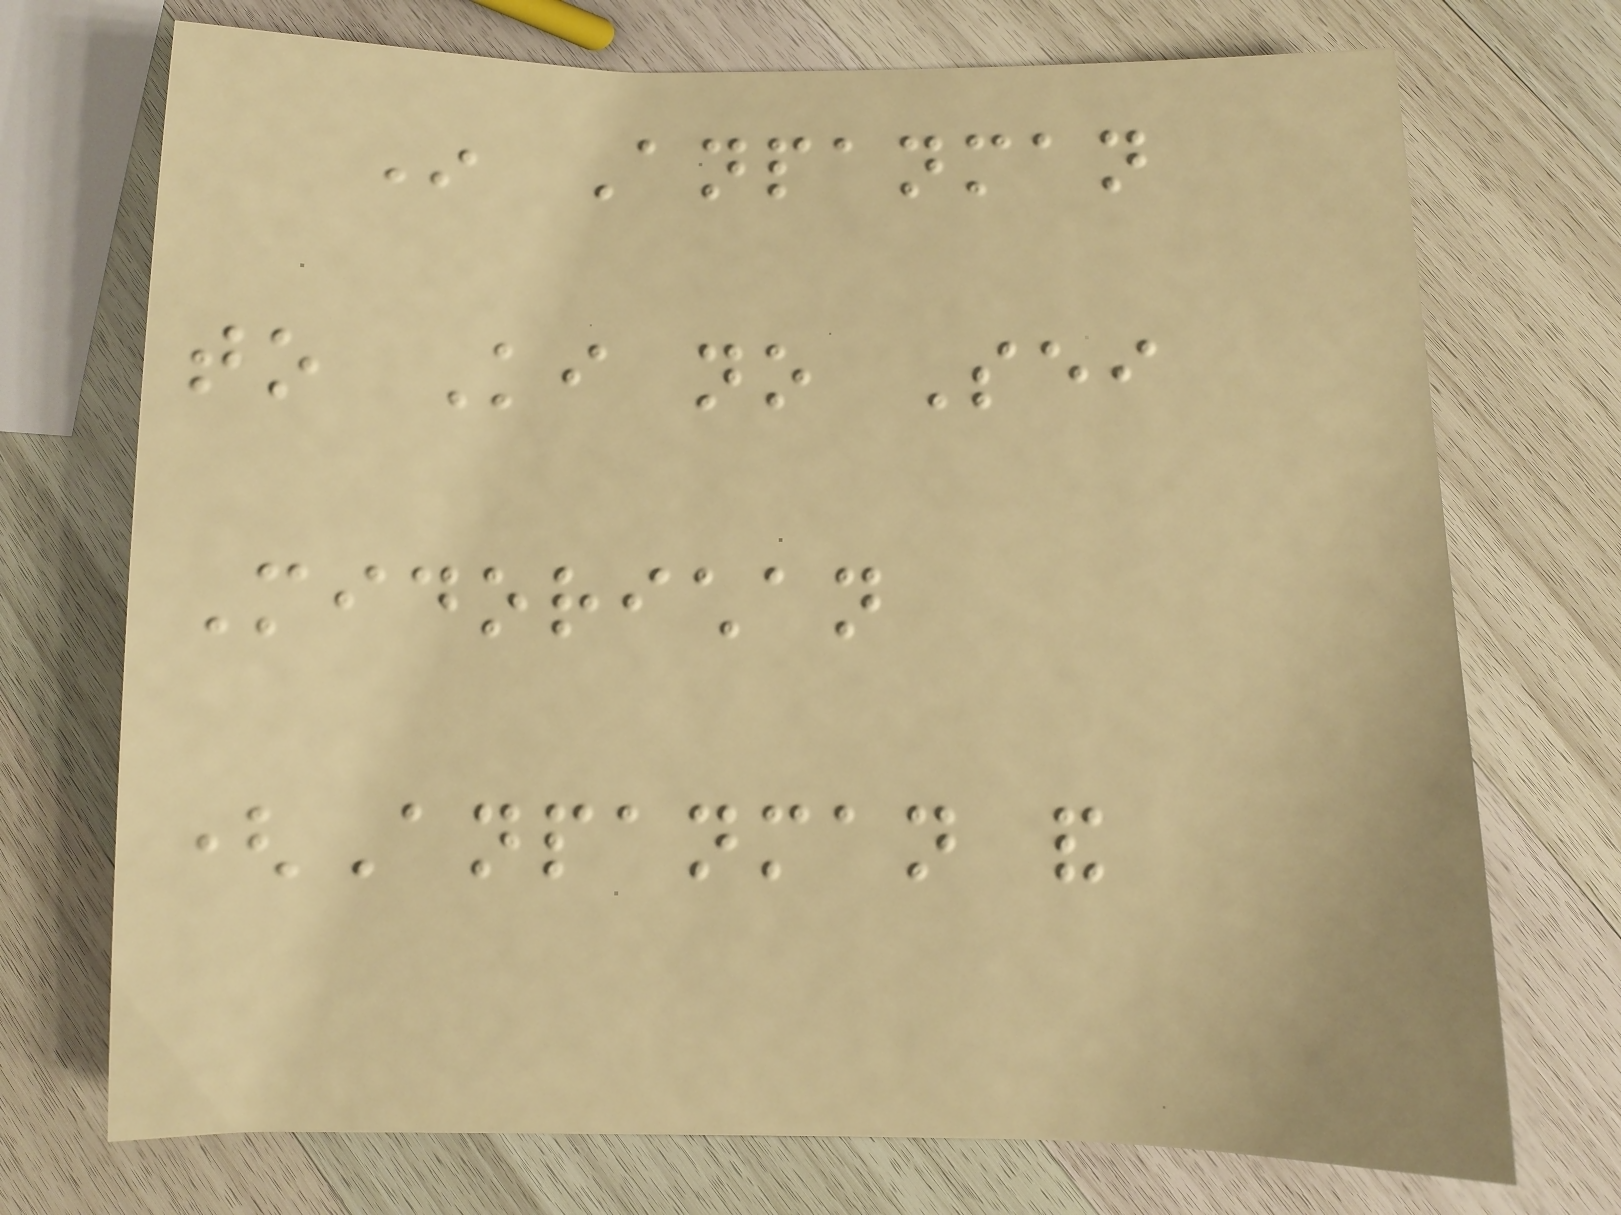In Anpanman
to Ki no Sei
Midorichan
(Anpanman and
